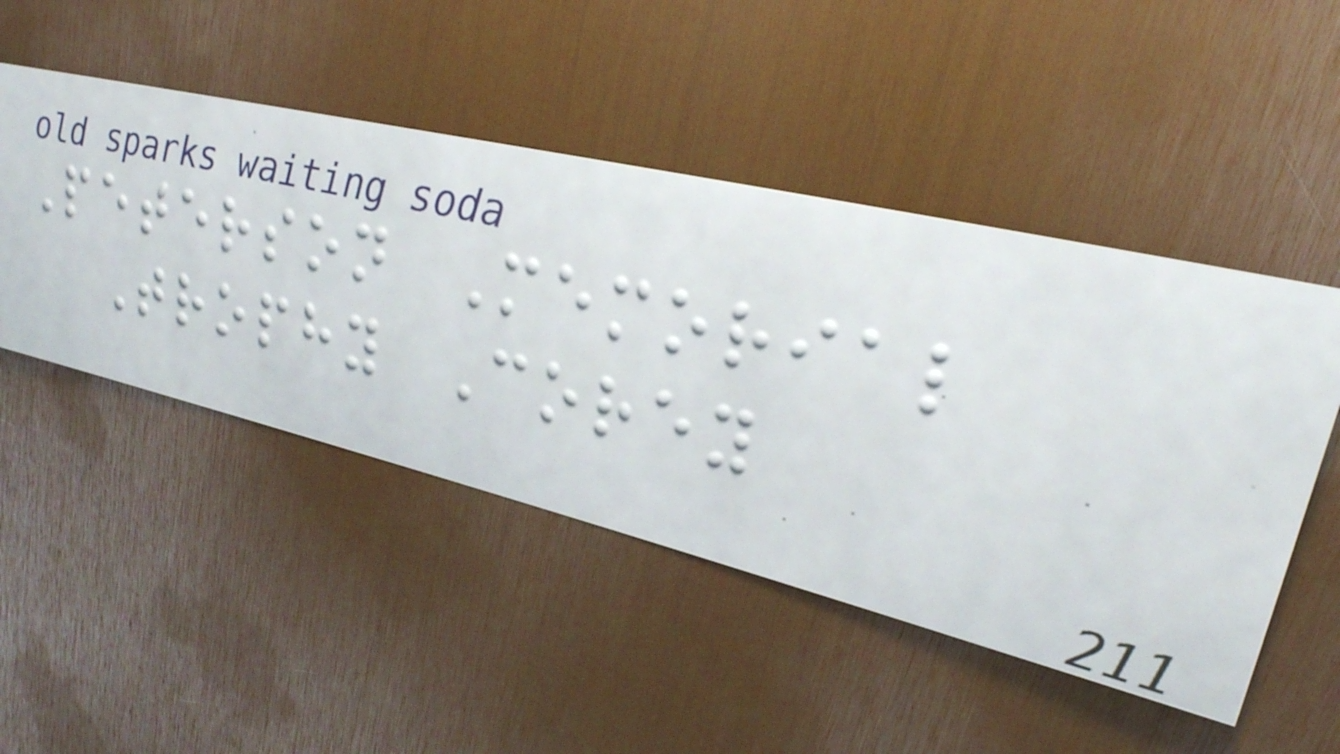Peterson Memorial
Trophy Corey
